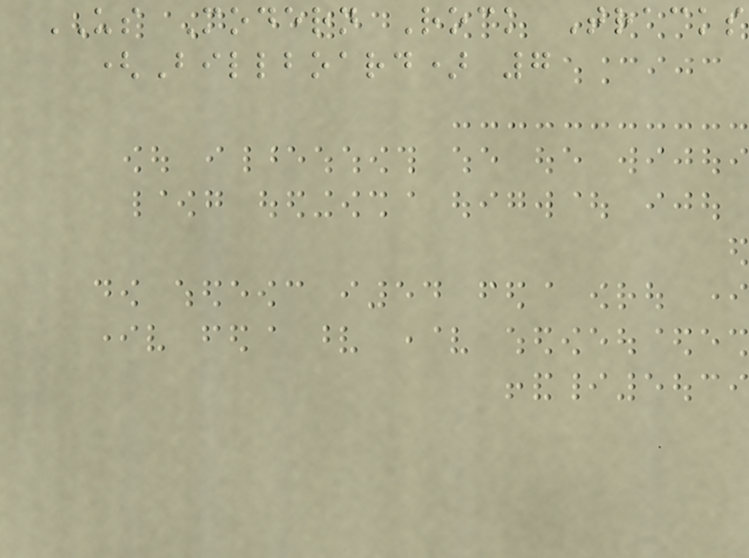US Modern Rock Tracks
(Billboard) 7
